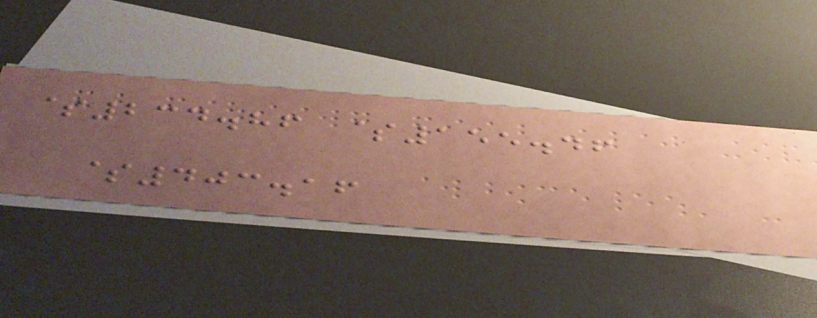$234.86 $155.46
$403.16
